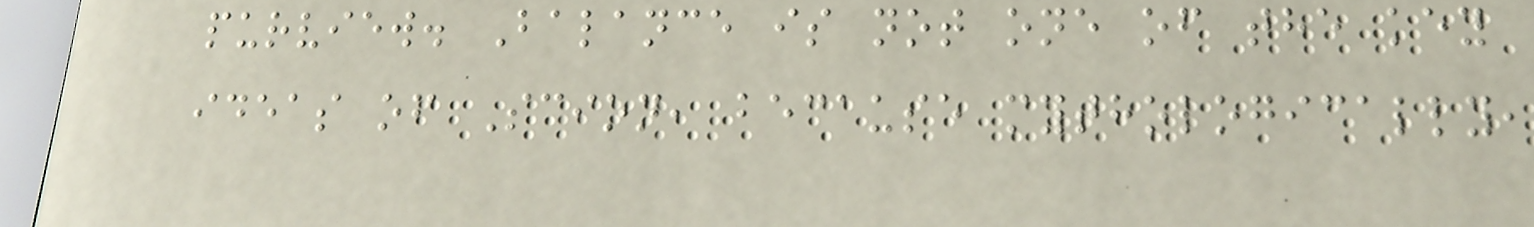purview. Balance is not one of the key
ideas of Scion, because mythologically,
